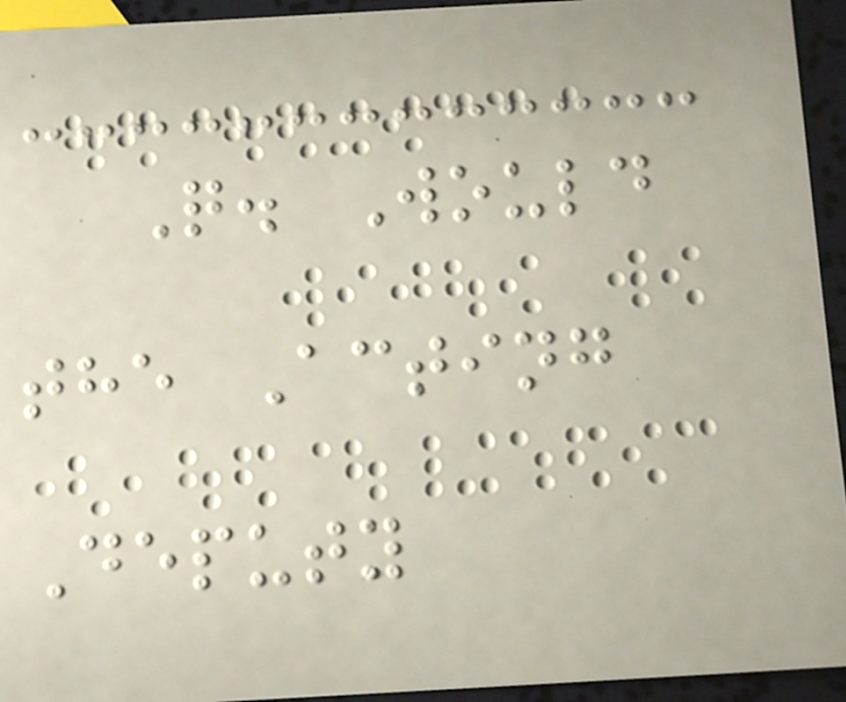Q. Would
the Acting
Deputy
